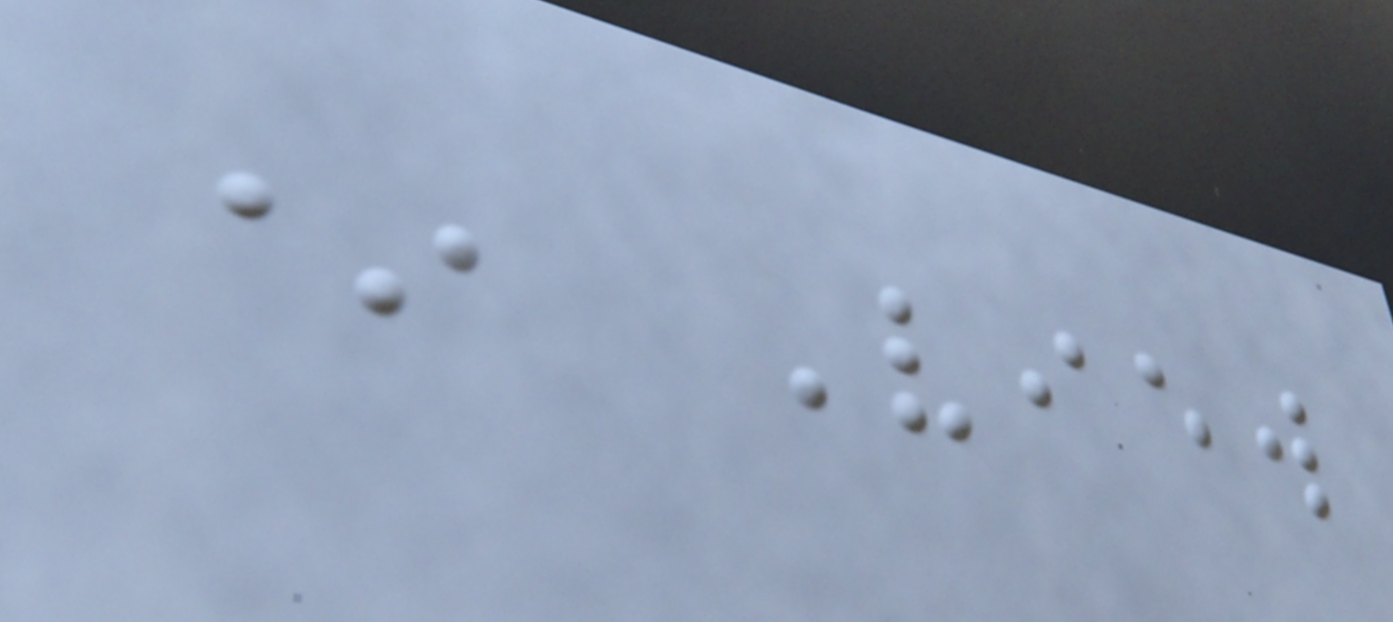* View
